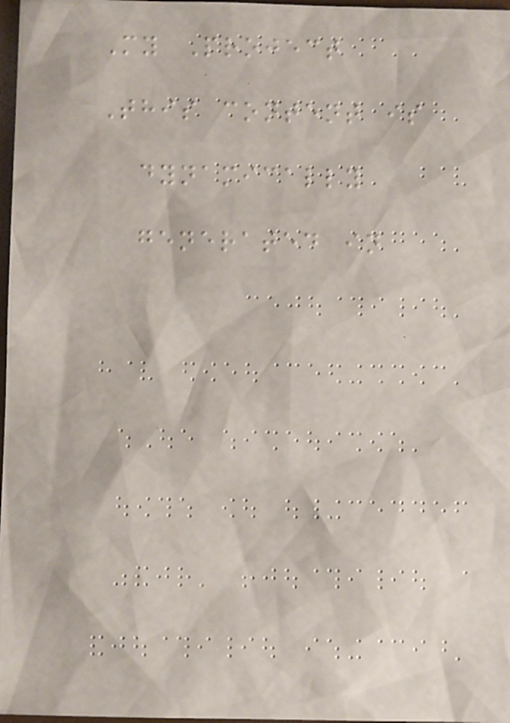My Project
This content is
dynamically
generated in
